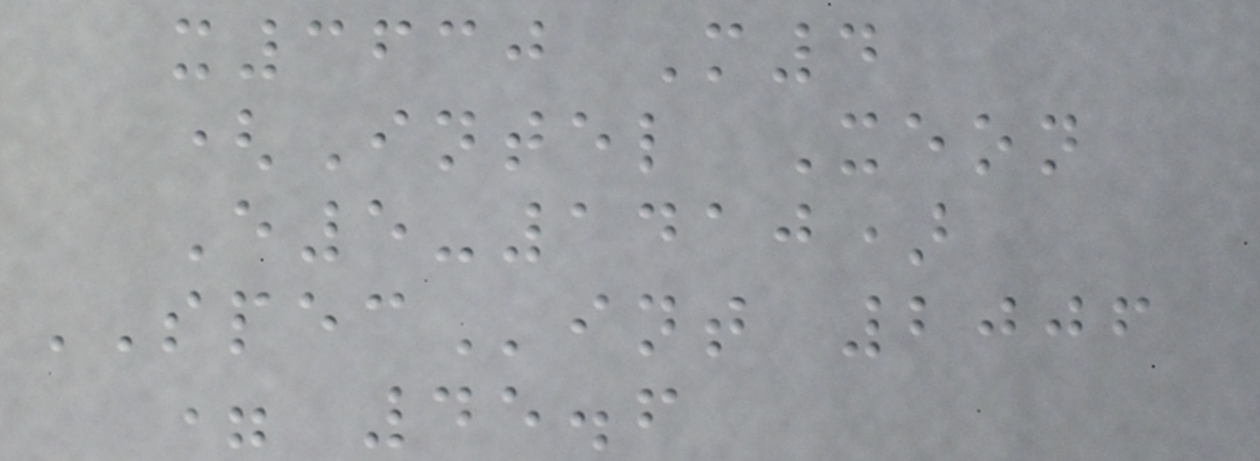x3630 M4
(Intel Xeon
E5-1410)
SPECint 2006
= 45.6
